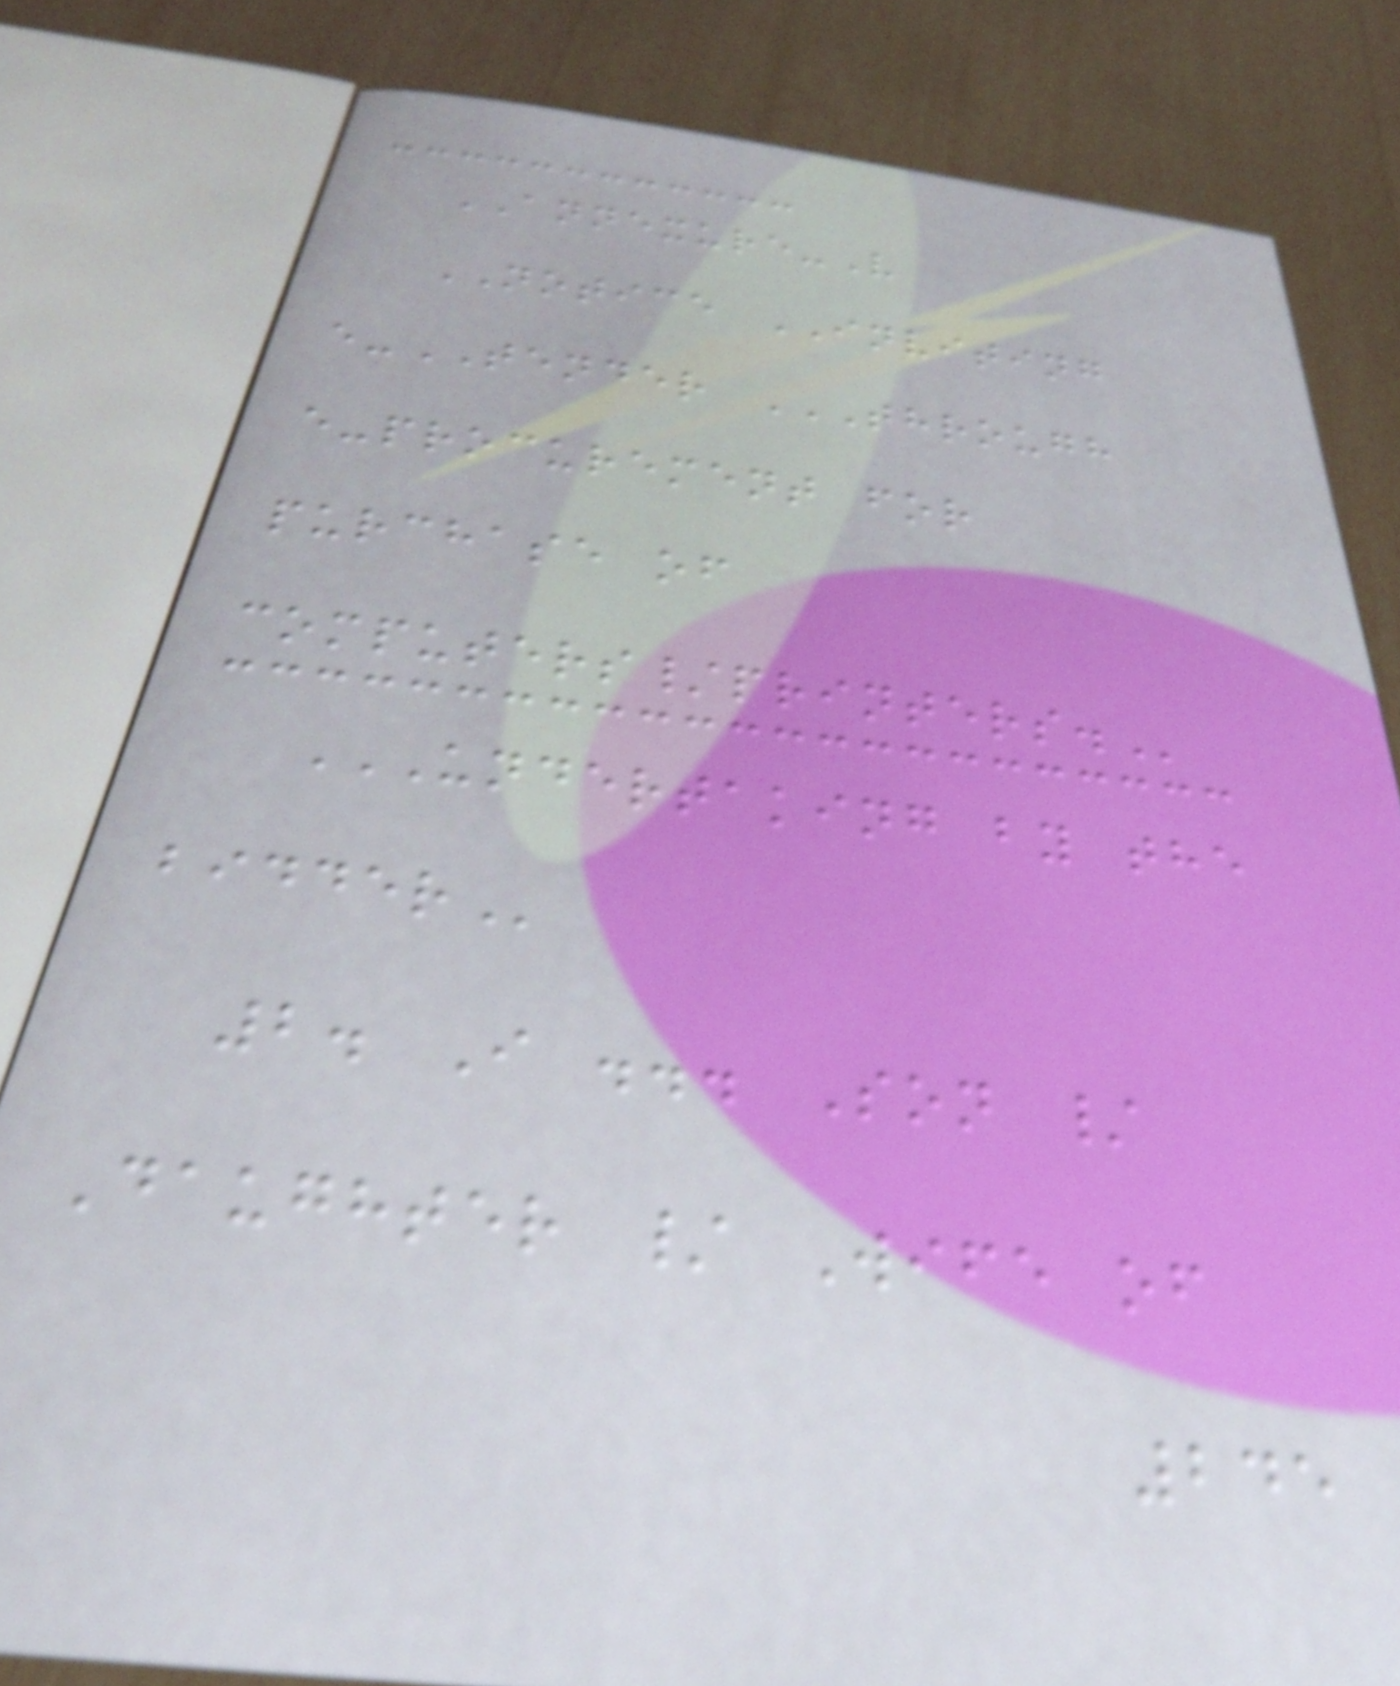ANNEXURE-V
NOTICE INVITING
e-TENDER THROUGH
E-PROCUREMENT FOR
PURCHASE OF
COMPUTERS/PRINTERS.
UNDERTAKING BY THE
BIDDER
2. I ... Son /
Daughter / Wife of
245
